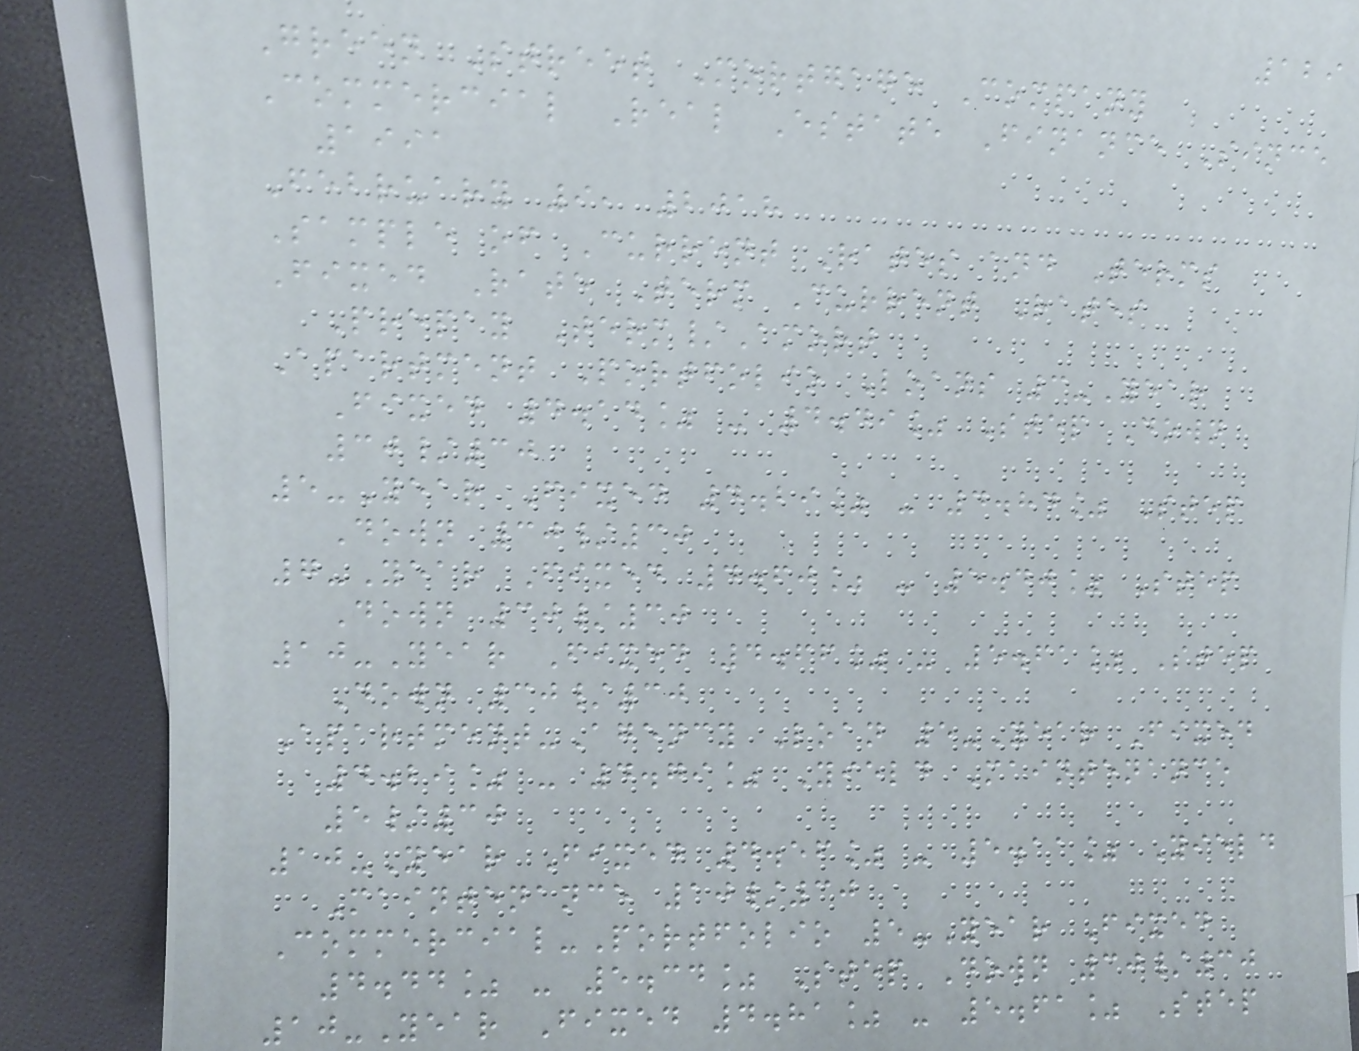129
Green Street Mortgage Company
Commercial Real Estate Finance Since
1991
February 9, 2018
Sample of Current Rates and Terms
Fixed Rate Term Current Rates
Prepay Term/Amort
Apartment Portfolio Loans 3-Year
Fixed 4.14% - 4.49% Step Down
30/30
5-Year Fixed 4.29% - 4.84% Step
Down 30/30
7-Year Fixed 4.60% - 5.40% Step
Down 30/30
10-Year Fixed 4.66% - 5.61% Step
Down 30/30
Apartment-Agency Loan 5-Year Fixed
4.29% - 4.79% Yield Maintenance
5/30
10-Year Fixed 4.56% - 5.11% Yield
Maintenance 10/30
Commercial-Portfolio 5-Year Fixed
4.44% - 5.34% Step Down 30/30
10-Year Fixed 4.81% - 5.61% Step
